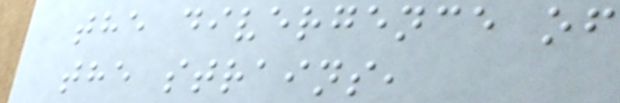the divergence of
the strains,
